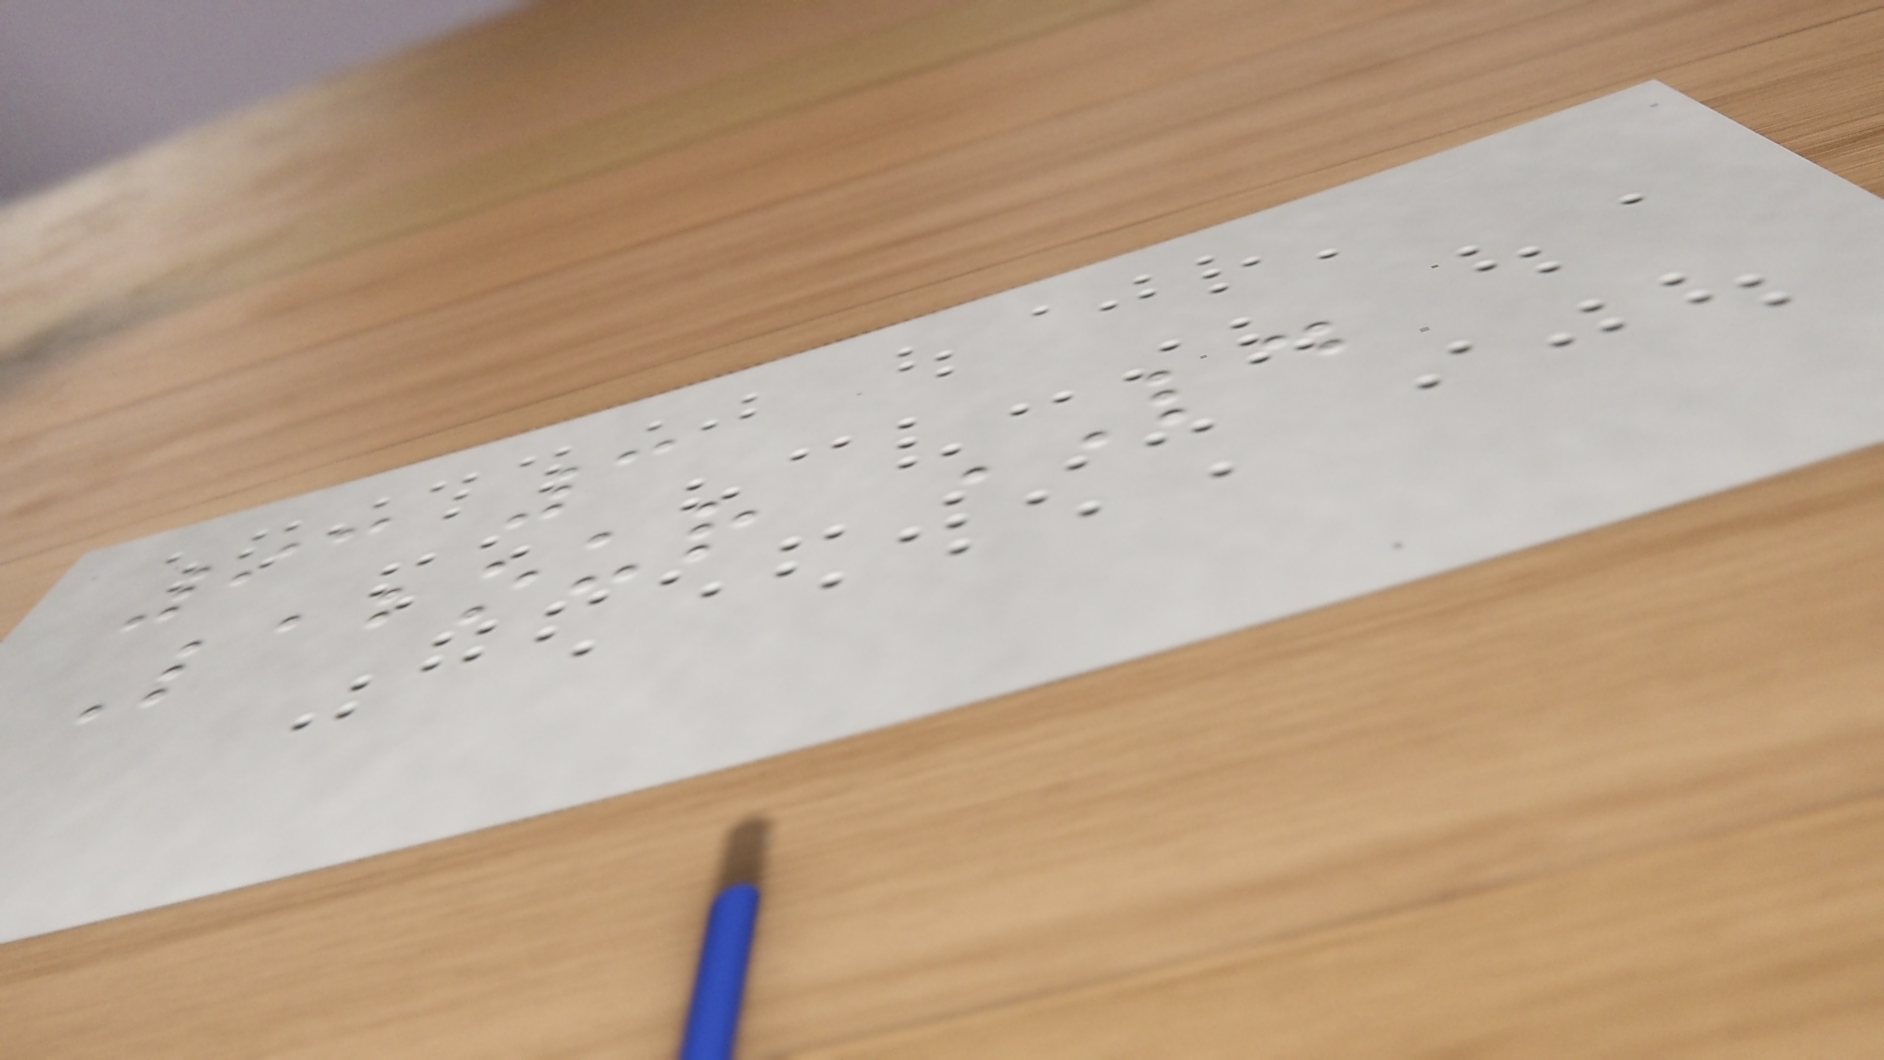93 3
Labour LD
